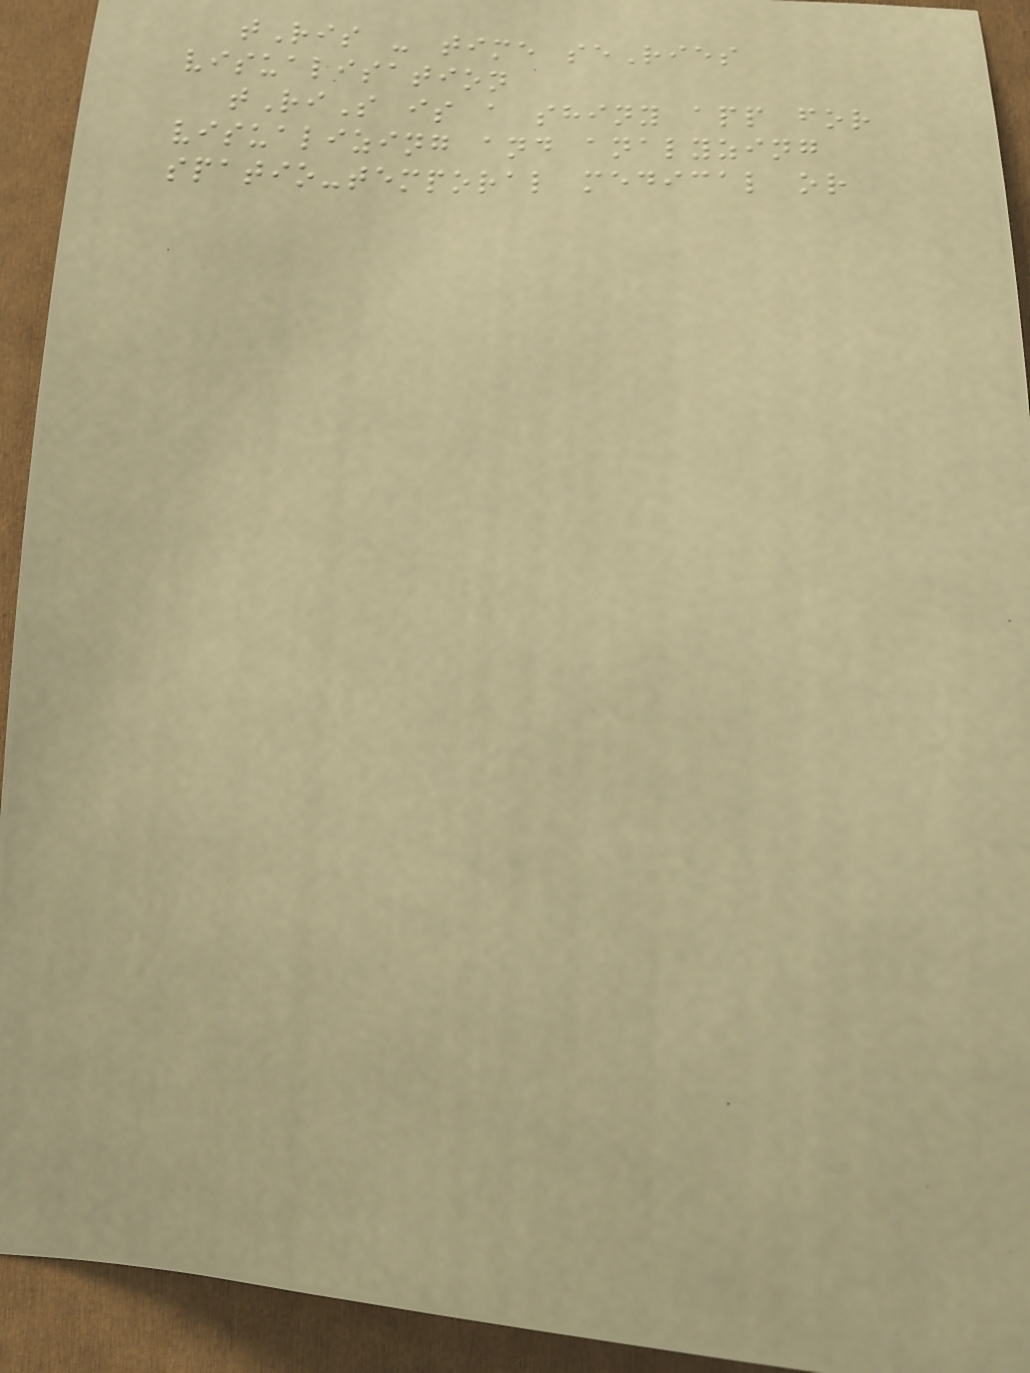tRis - time seRies
visualisation
tRiS is a shiny app for
visualizing and analyzing
spatio-temporal medical or
